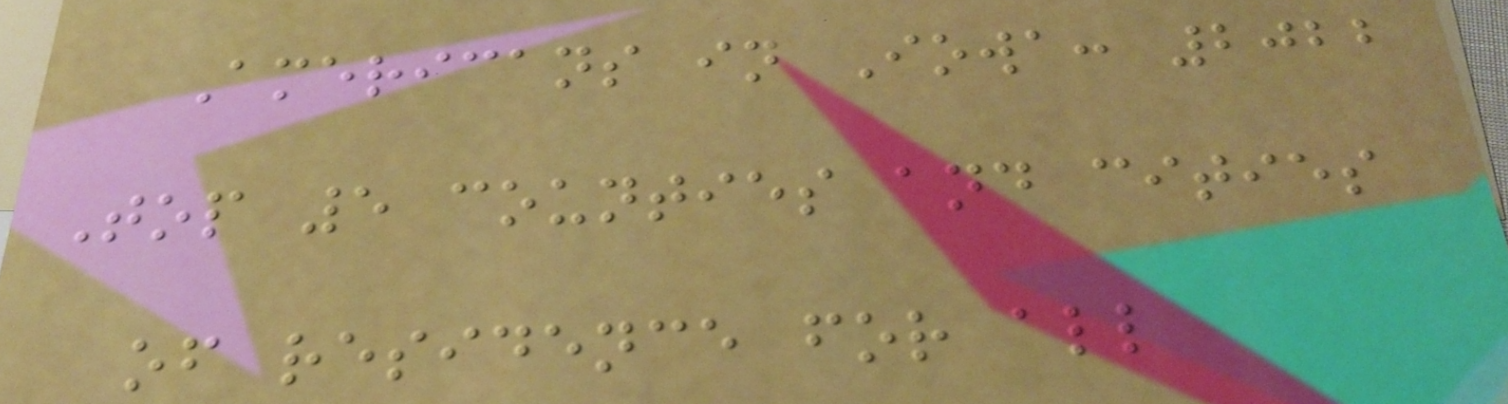Americans in Iowa: 2022
Top 5 counties and cities
of residence for all
